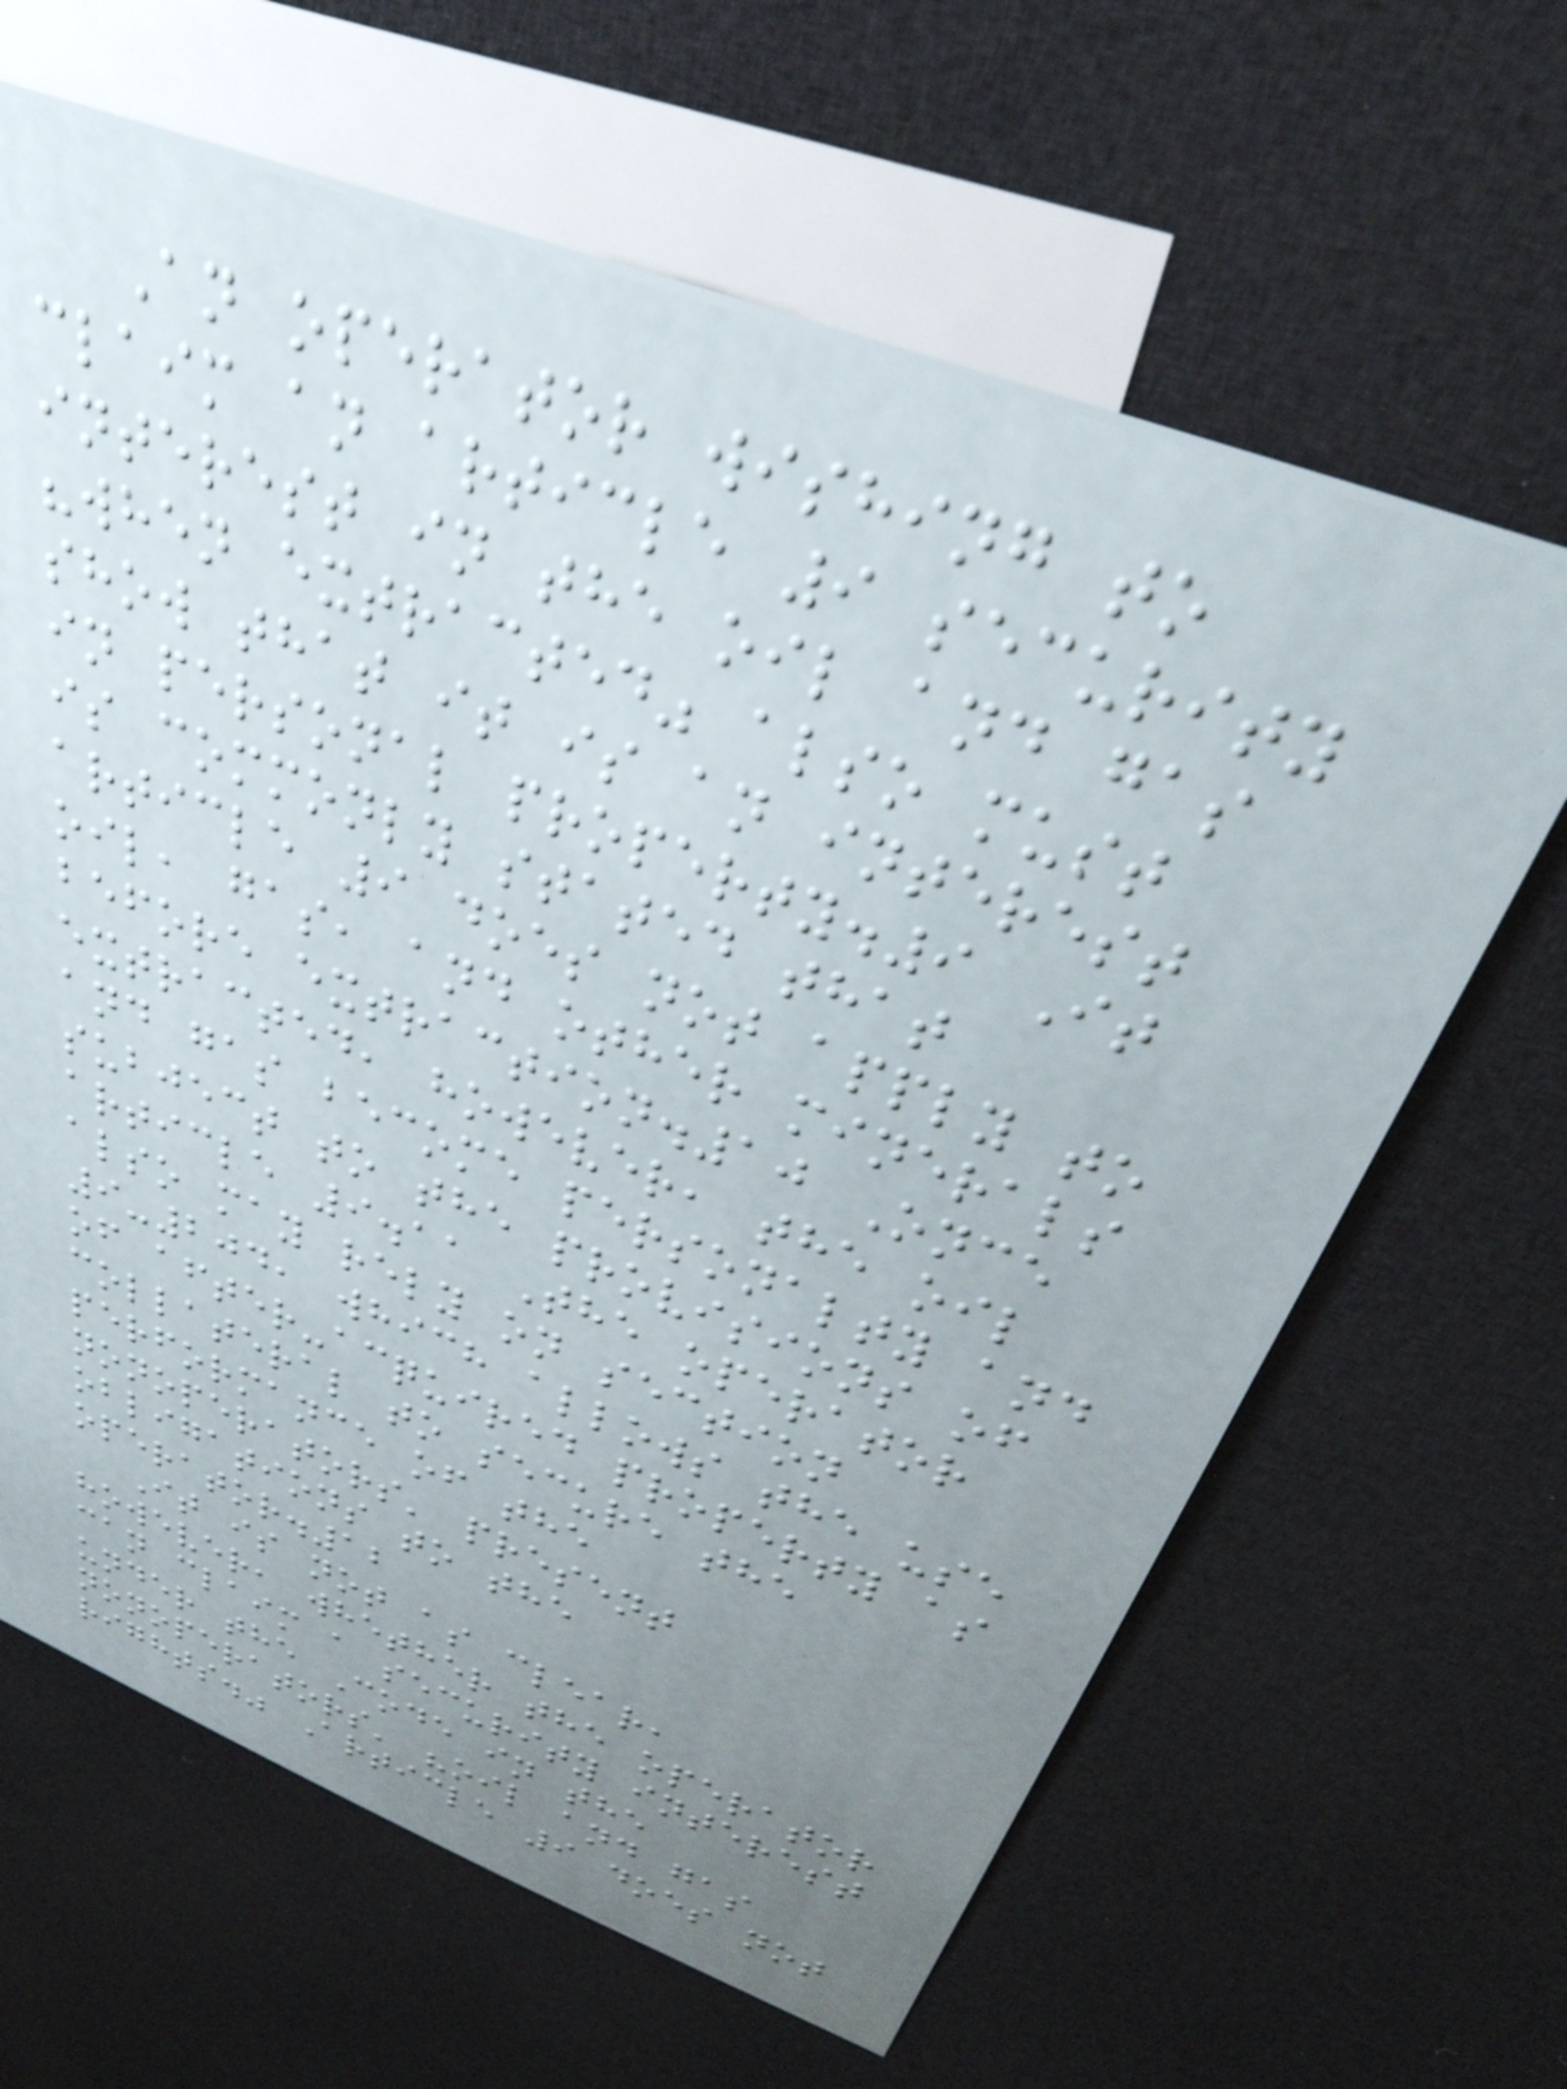An operator wishing to
claim an article 9 security
interest in the oil and gas
"when extracted" also must
show that it is an interest
in personal property.9 It
is commonly stated that
article 9 does not apply to
oil, gas, and other minerals
before extraction.10 Once
extracted, however, the oil
and gas become personalty and
subject to the provisions of
article 9.11 The operator
also may rely on section
9-204, which allows the use
of after-acquired property as
collateral to secure the
performance of the
nonoperators' present
obligations to the
operator.12
It is not as clear,
however, whether the operator
can claim a security interest
under the Code in the
nonoperators' "oil and gas
rights." Article 9 does not
